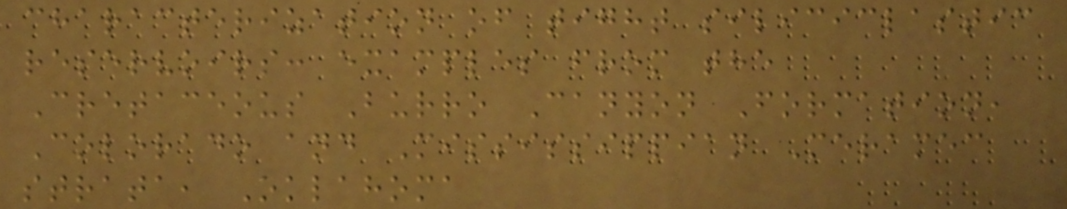characterization of tight siliciclastic
reservoirs: examples from the
Cretaceous Burro Canyon Formation,
Colorado and Mississippian Meramec
strata, Oklahoma
